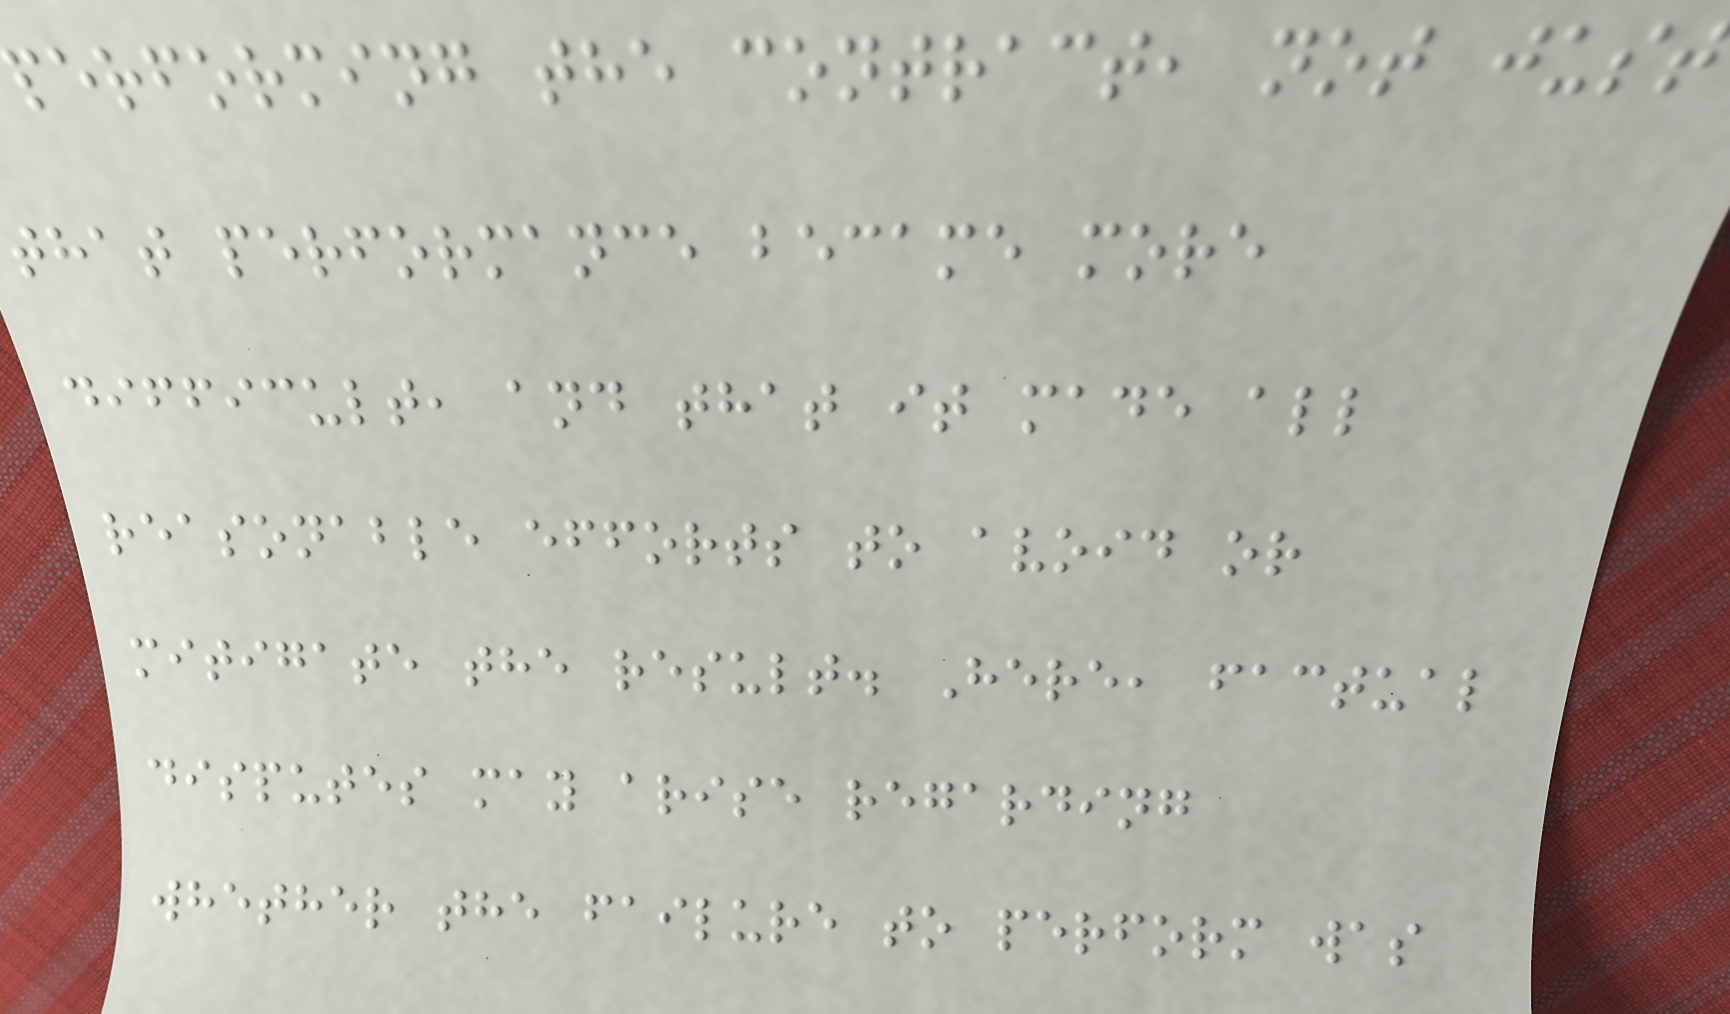performing the contract, not just
that performance became more
difficult, and that it made all
reasonable efforts to avoid or
mitigate the result. Here, factual
disputes may arise regarding
whether the failure to perform was
